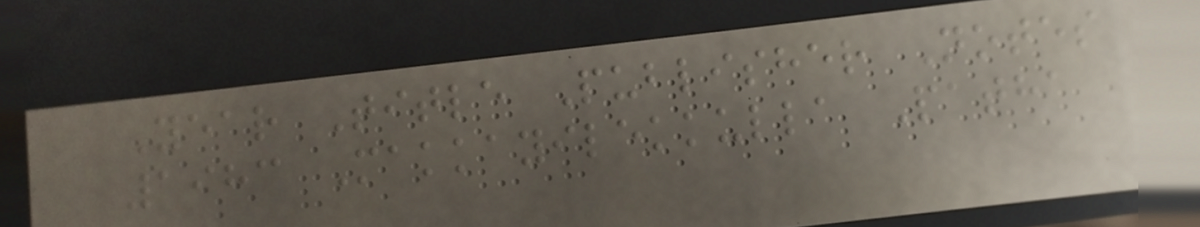Year Title Publisher Notes
1983 Makkayilekkulla Patha
